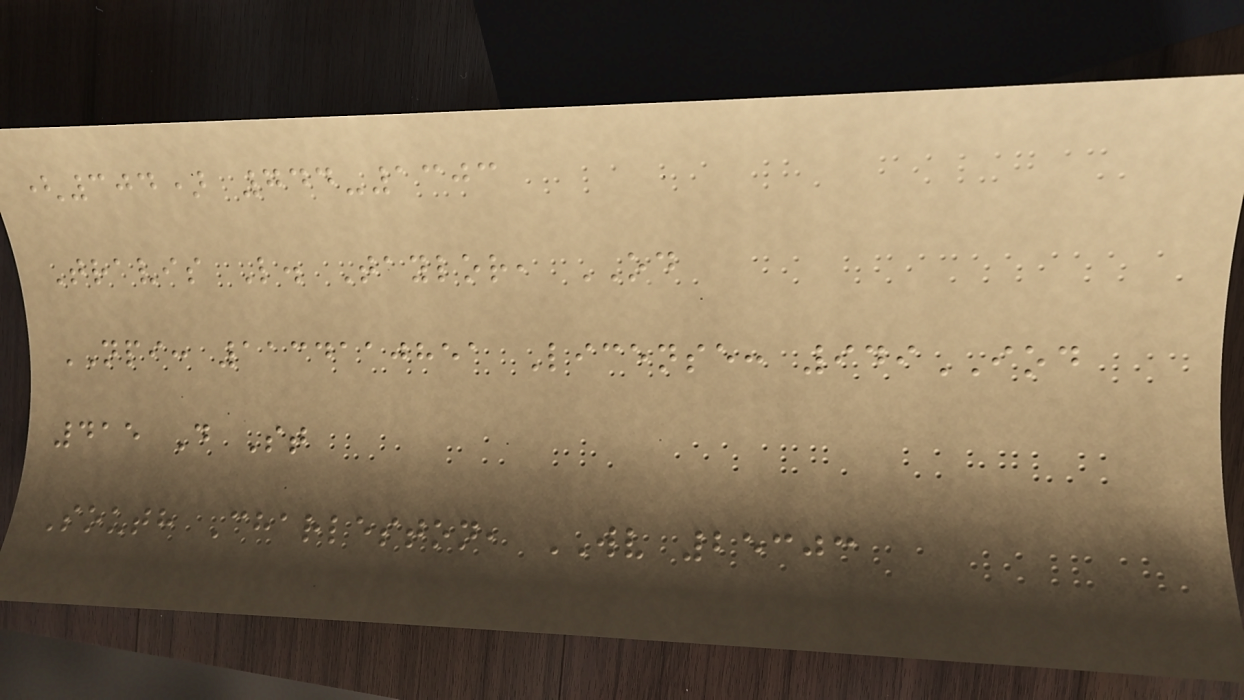(304) 744-1303
Travis L. Taylor, OD
NPI: 1134110851 License: 949IOD
415 D St
South Charleston, WV 25303
